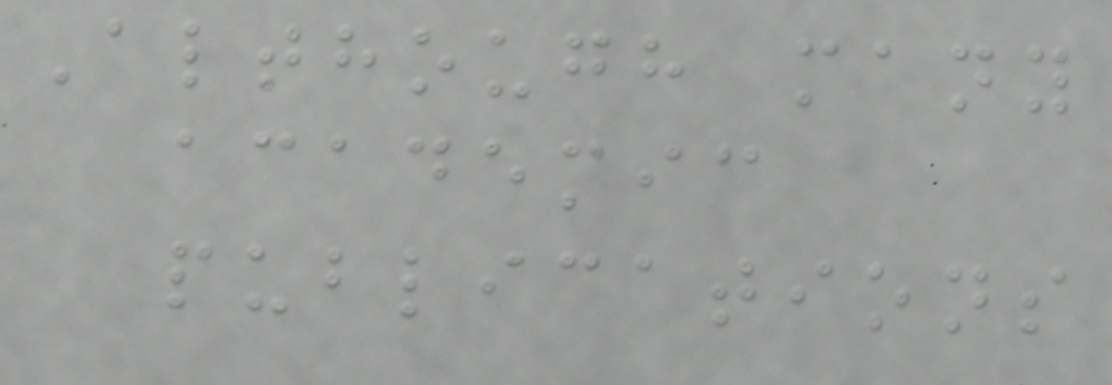Although many
academic
publications
